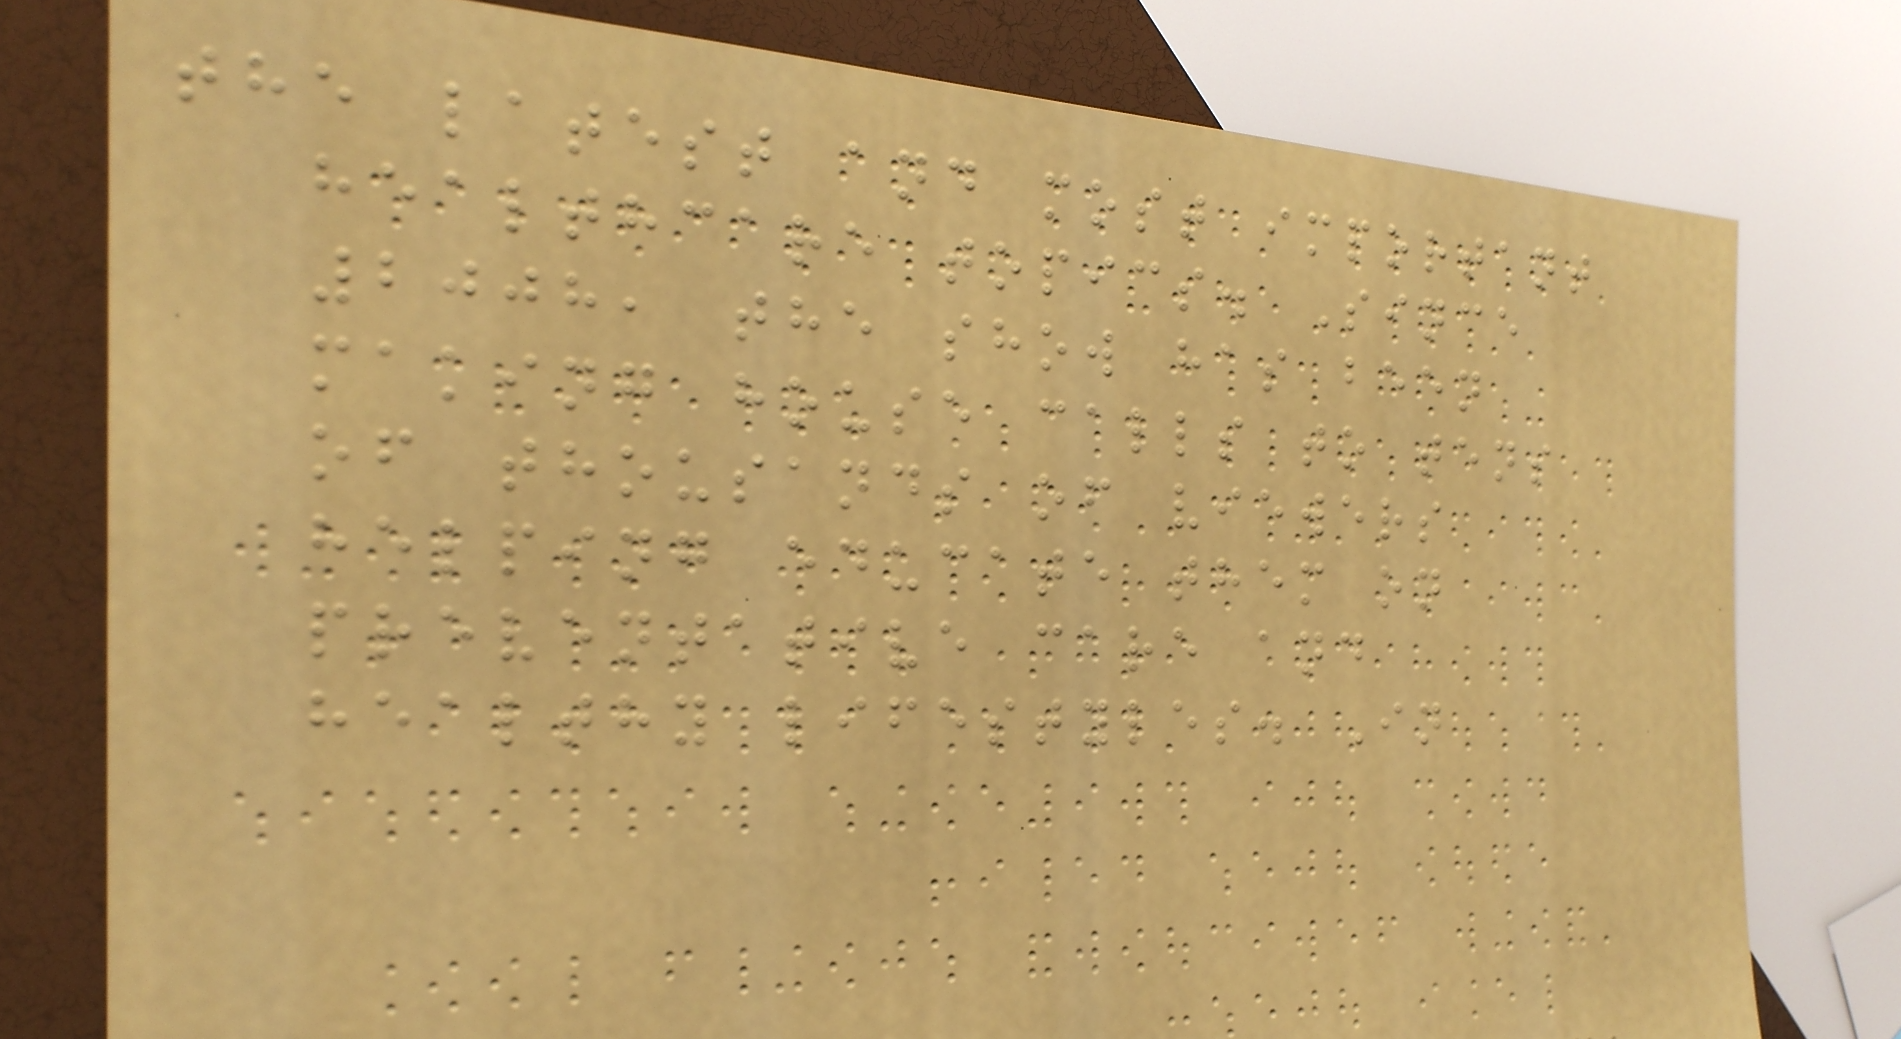the latest and most important
healthcare topics. Since
2008, the show has been
making house calls to tens
of thousands of viewers
helping educate them on
preventative care and
healthy lifestyles. In
